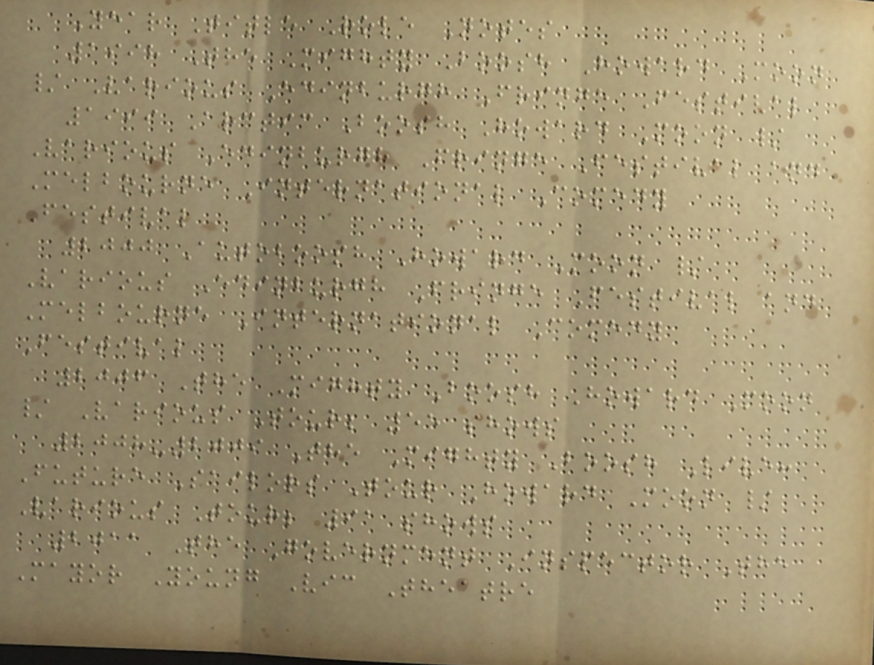Year Title Role Notes
1998 The Mighty Boosh Howard Moon
/ Various Edinburgh Fringe Festival
1999 Arctic Boosh Howard Moon /
Various Edinburgh Fringe Festival and
Melbourne International Comedy
Festival
2000 Autoboosh Howard Moon /
Various Edinburgh Fringe Festival and
Melbourne International Comedy
Festival
2006 The Mighty Boosh Howard Moon
/ Various Tour; 55 shows
2008-2009 The Mighty Boosh Live:
Future Sailors Tour Howard Moon /
Various Tour; 91 shows
2011 The Government Inspector The
Mayor Young Vic Theatre
